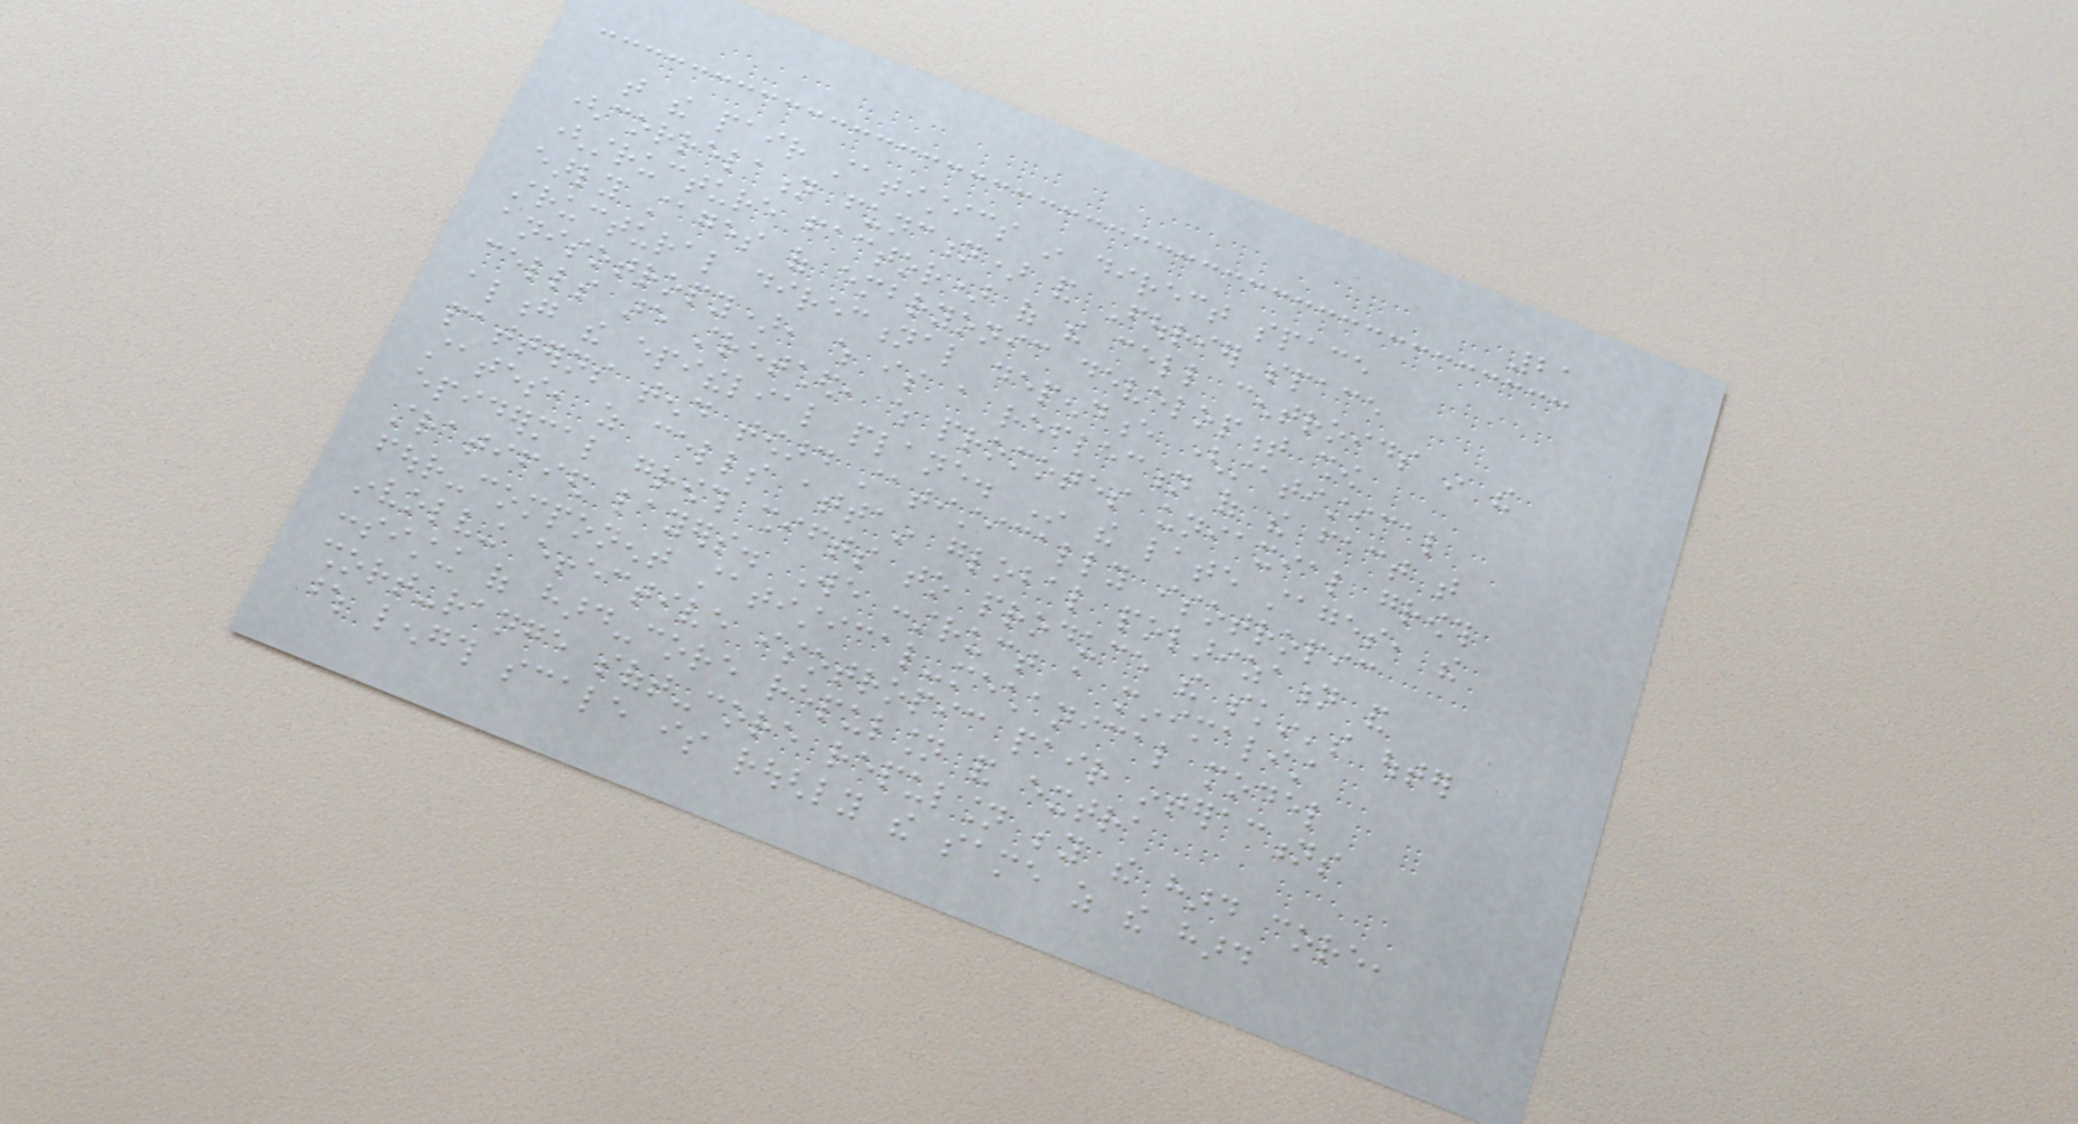21
that the pair statistics in direct space
(correlation function) and Fourier space
(structure factor) of the cell centroids in the
early stages of embryonic development show
structural directional dependence (statistical
anisotropy), which is a reflection of the fact that
cells are stretched, which promotes uniaxial growth
along the epithelial plane. In the late stages, the
patterns tend toward statistically isotropic
states, as cells attain global polarization and
epidermal growth shifts to produce the skin's outer
stratified layers. We construct a minimalist
four-component statistical-mechanical model
involving effective isotropic pair interactions
consisting of hard-core repulsion and extra
short-range soft-core repulsion beyond the hard core,
whose length scale is roughly the same as the hard
